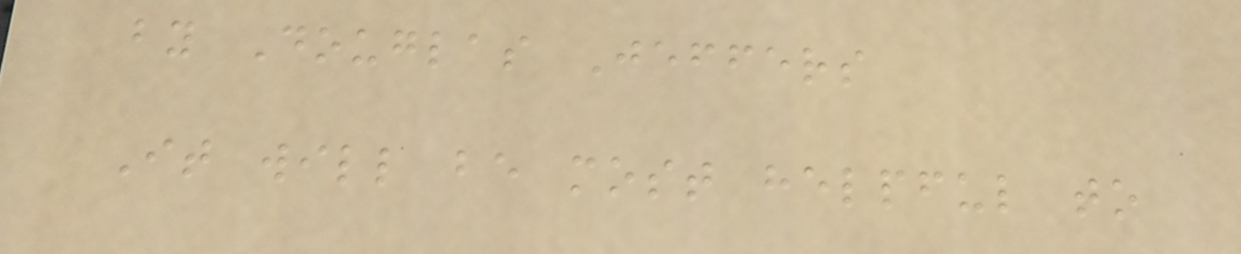by Douglas Jeffers
It will be most helpful to
